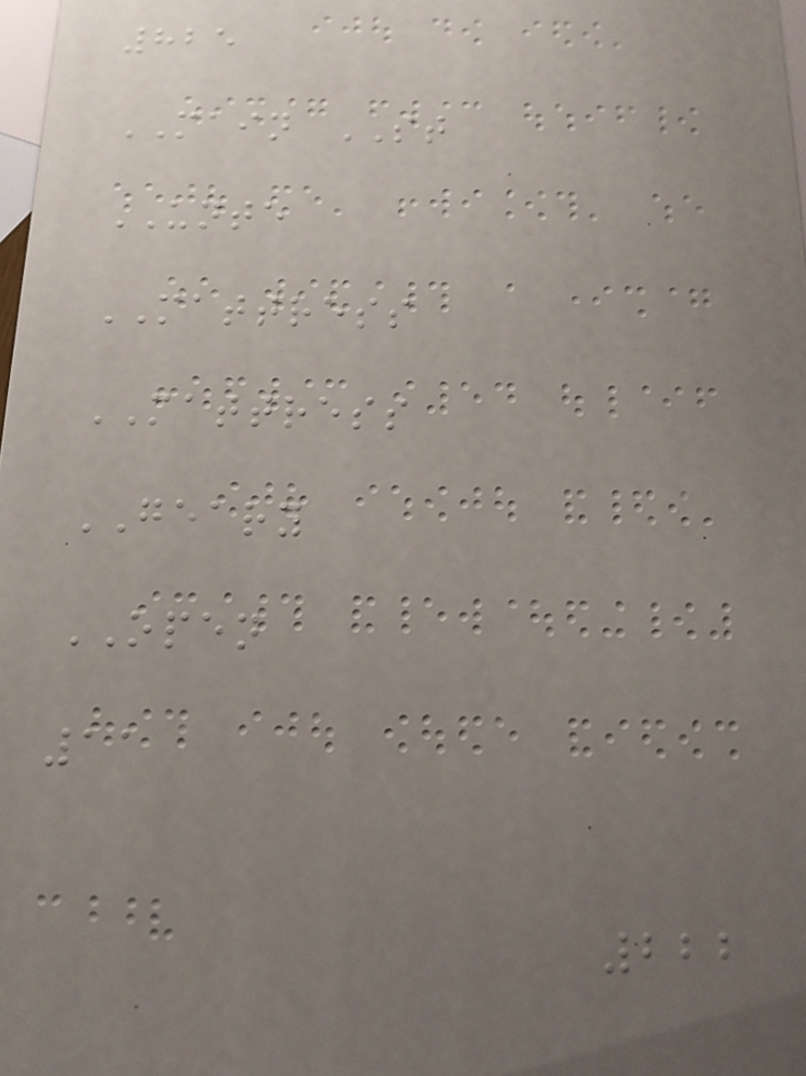825
MAIN ST
UNTE
MATTRESS
MATTRESS
GEARY
OPEN
11
222
